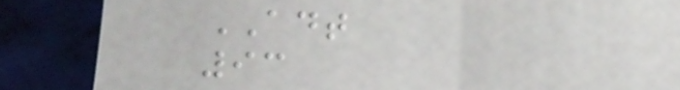ADT
93
